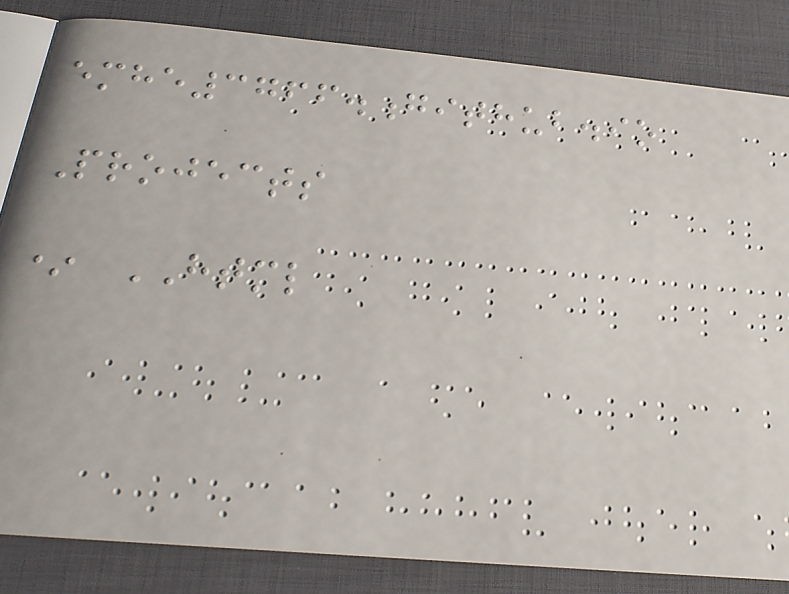emhe3766.github.io
Projects
* HTML
